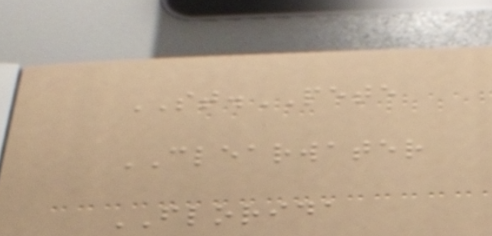ST.PETE
CLEARWATER
FLORIDA
